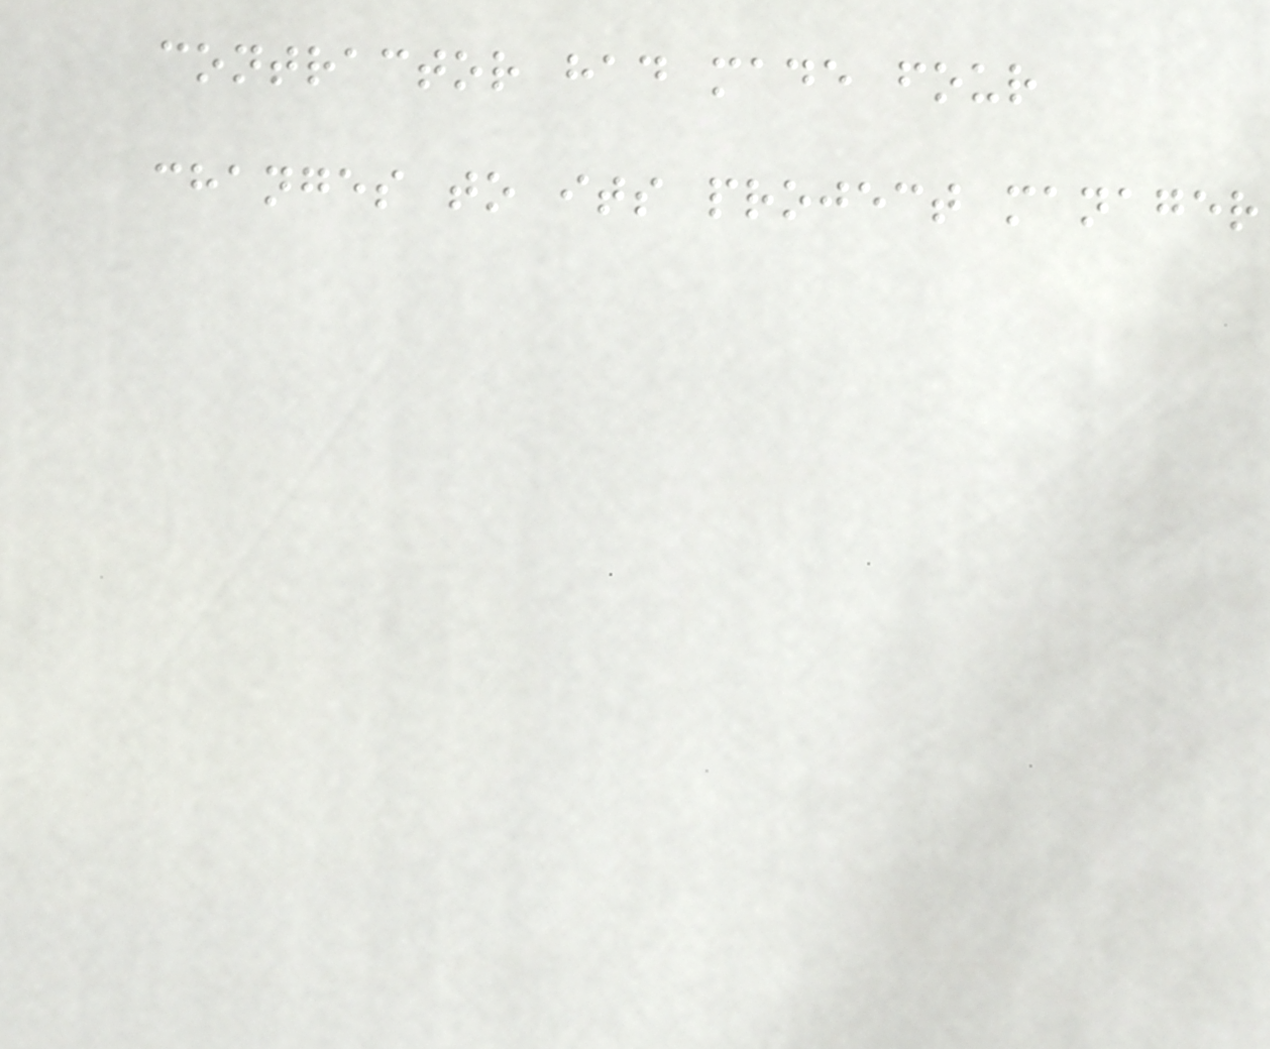contractor had made four
changes to its project manager
